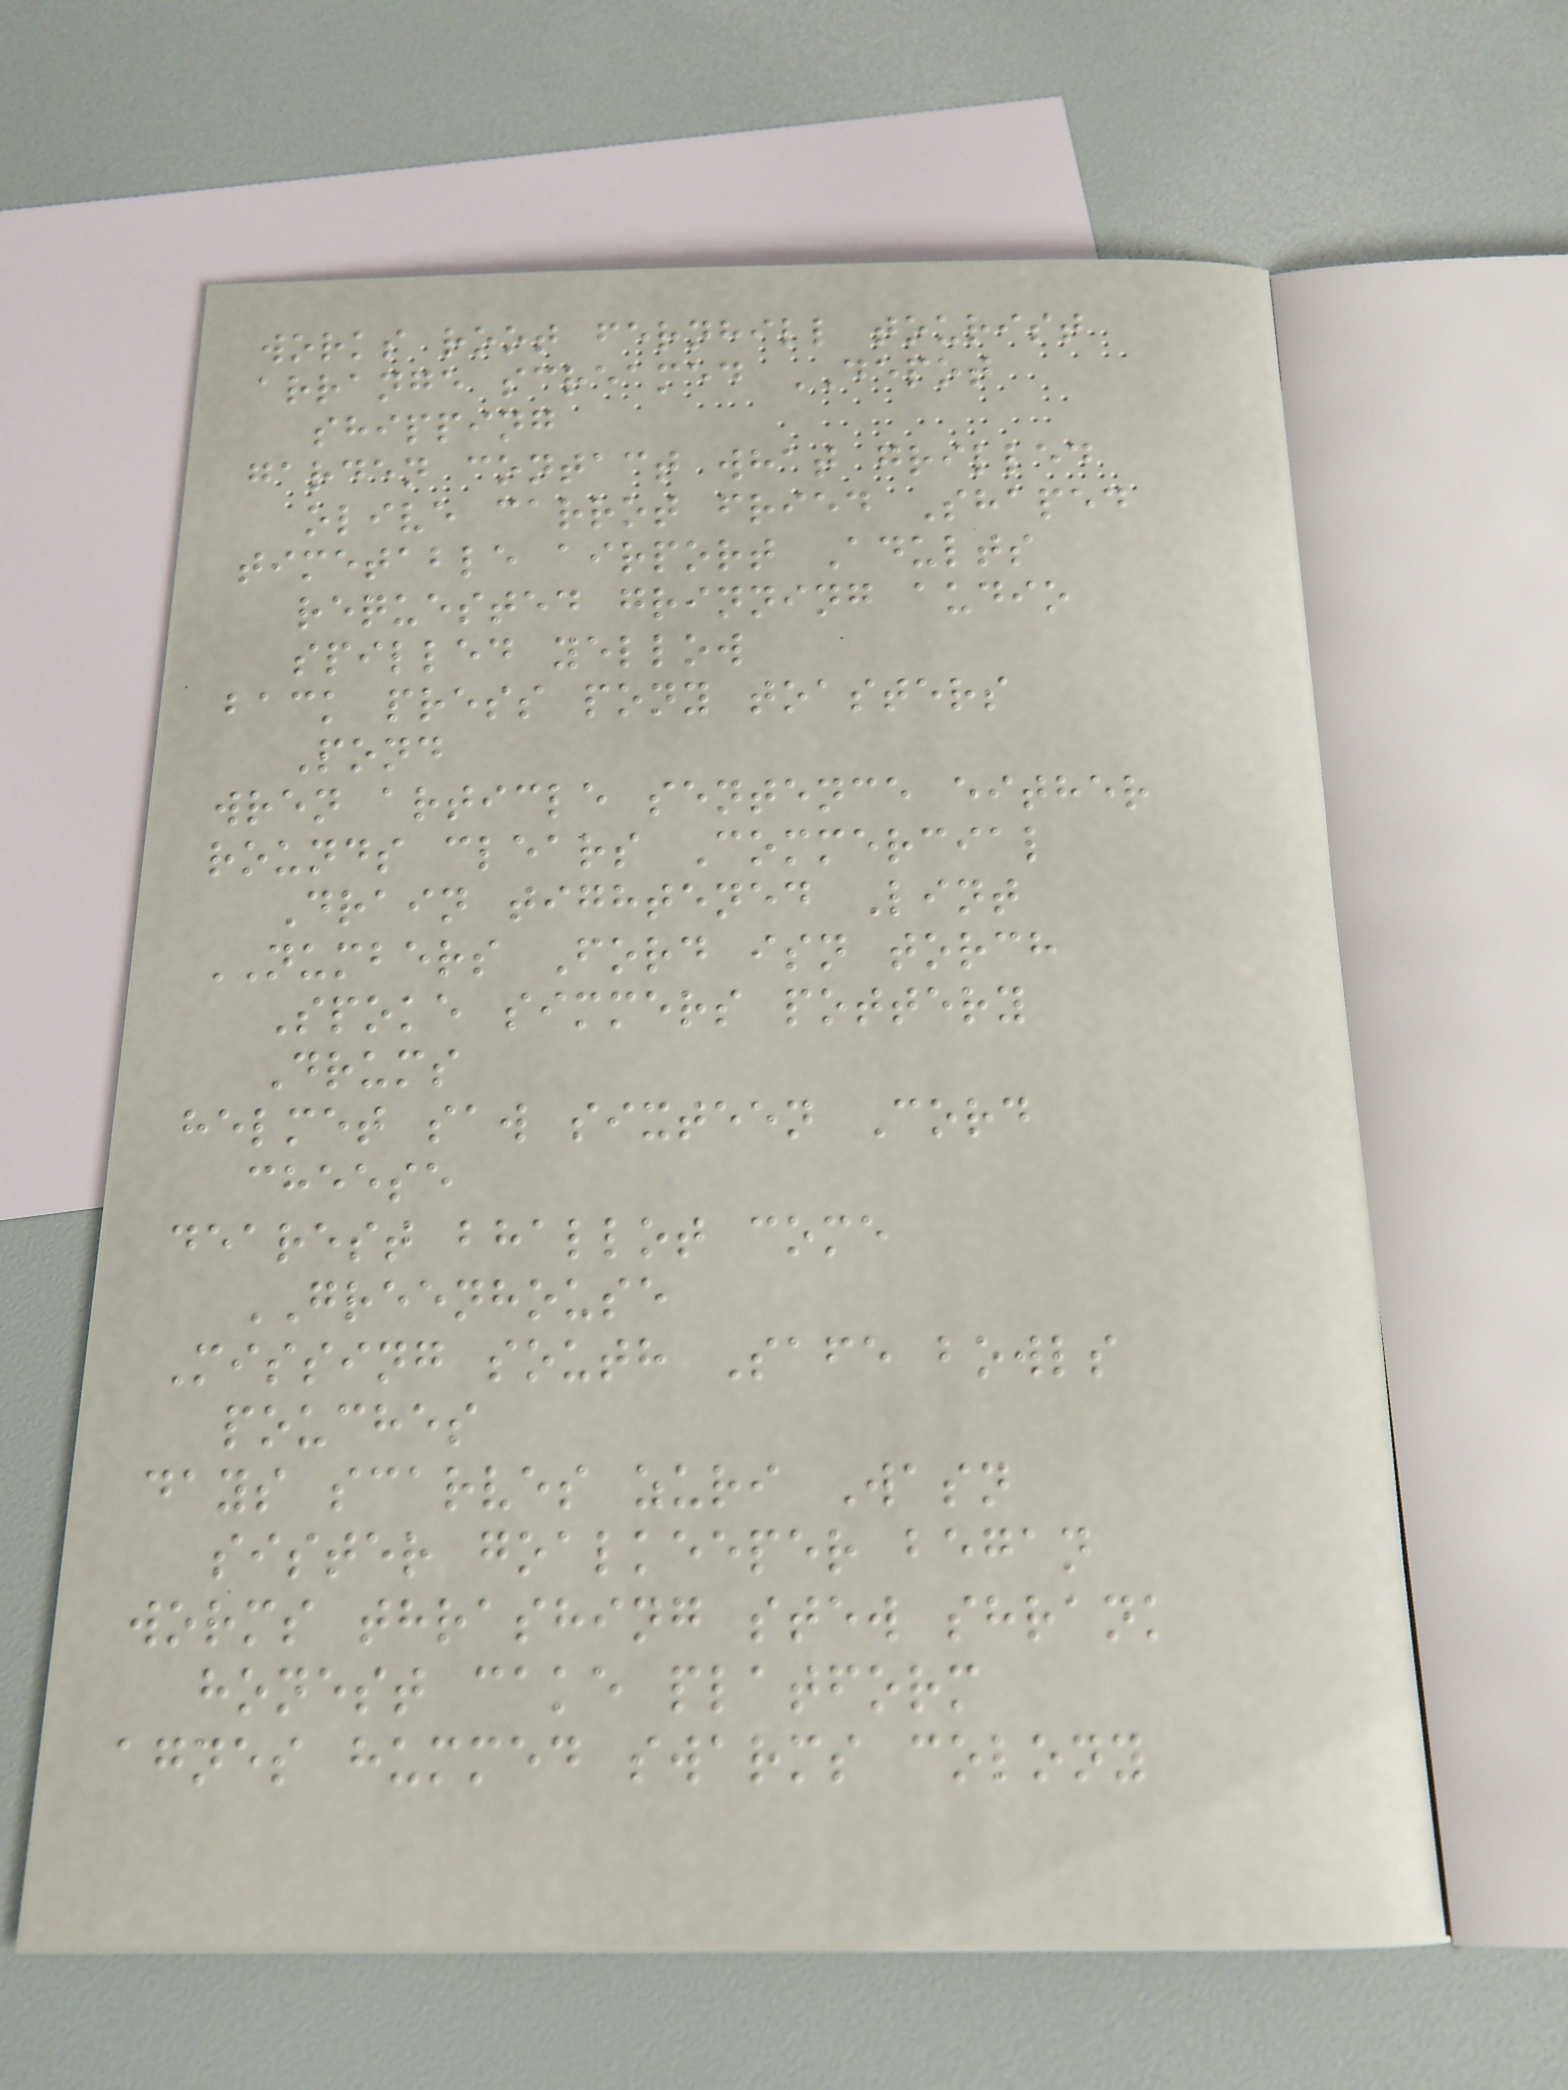works root fernhill tourist
arrange screamed DEPOT
shipping
garden contact what grilled
olive carrot fried Shaped
timetable airport Adults
requested grinning audio
spilled yellow
back press pony toasters
Pond
wren article sentence either
rounds clears Commercial
Drain tightened Lint
NUMBERS Ford isn torch
Spoke simmers pottery
Drums
helmet saw sixteen Cord
cheese
dearest bhallot come
GREENHOUSE
Missing south Safe bowls
pouches
days scarves zuri Wasn
sister goalkeeper began
worms thrashing stew shrank
honest cake platform
agnes hummed swarms colony
